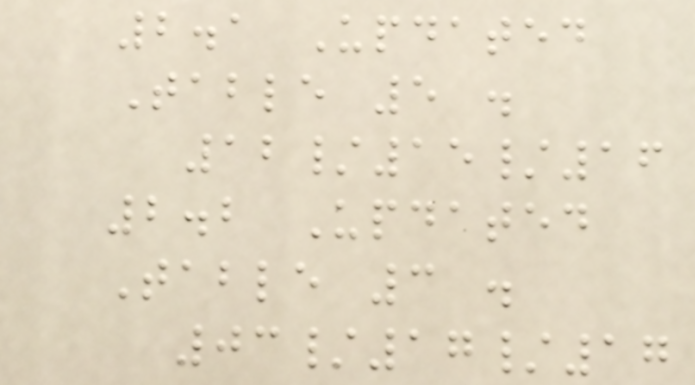2.1 Updated
Table 5 .
12/15/16
2.2 Updated
Table 3 .
03/17/17
